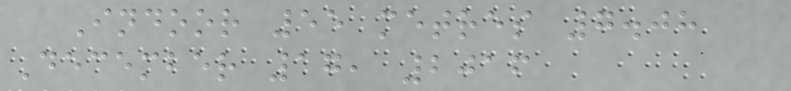Indoor 55 metres 7.08
December 17, 2016
